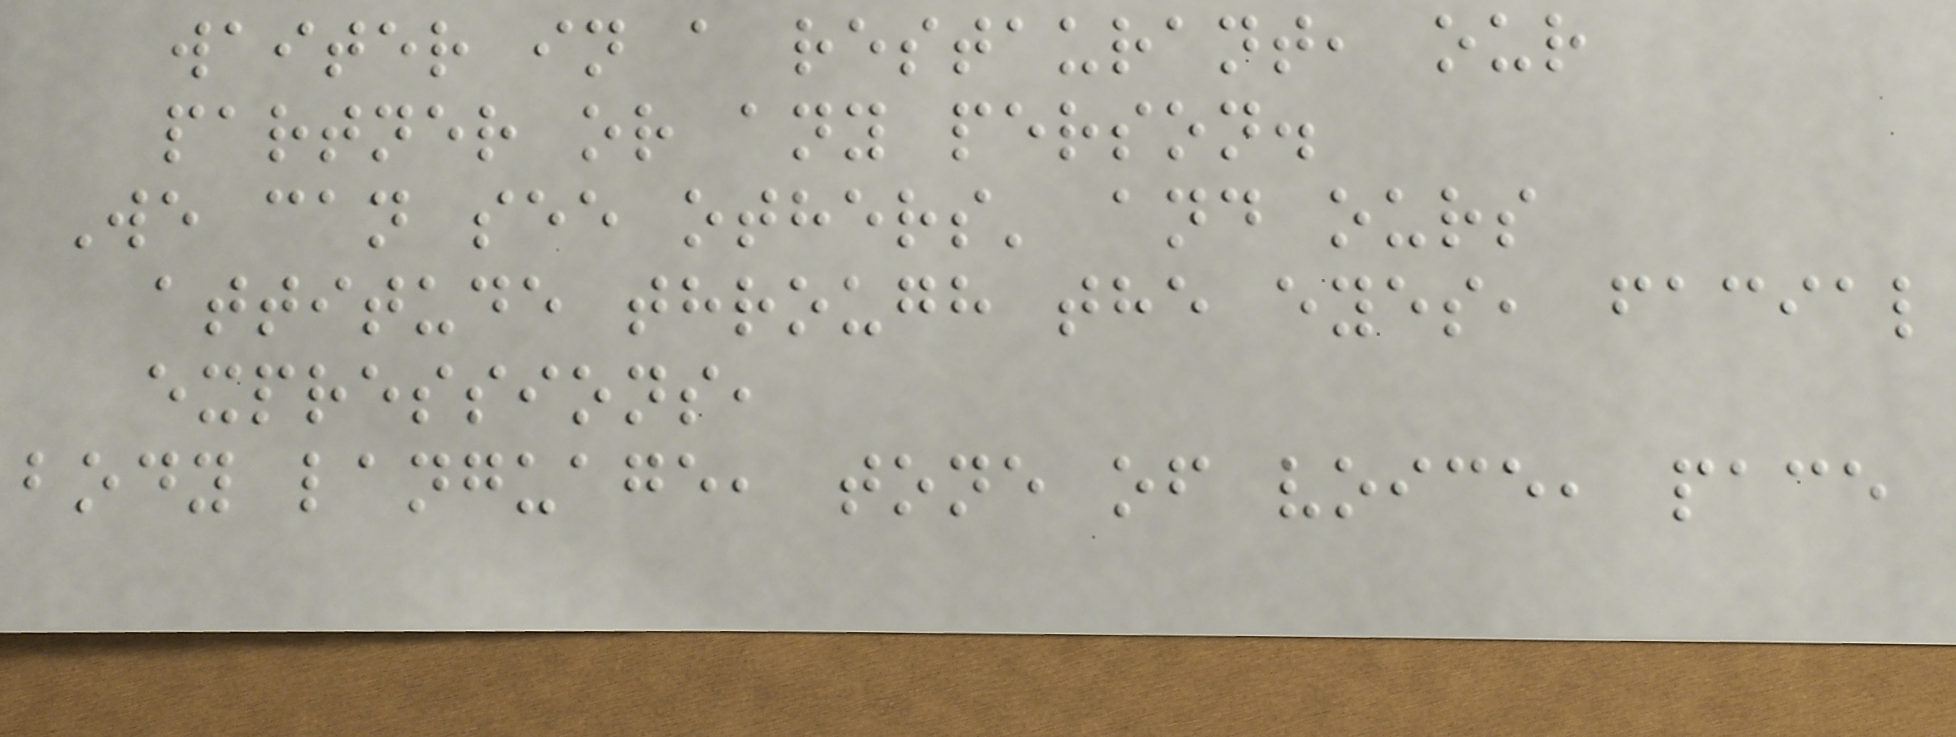waiter in a restaurant, our
partner or any person.
We can see others' and ours
attitude through the eyes, facial
expressions,
body language, tone of voice, pace
